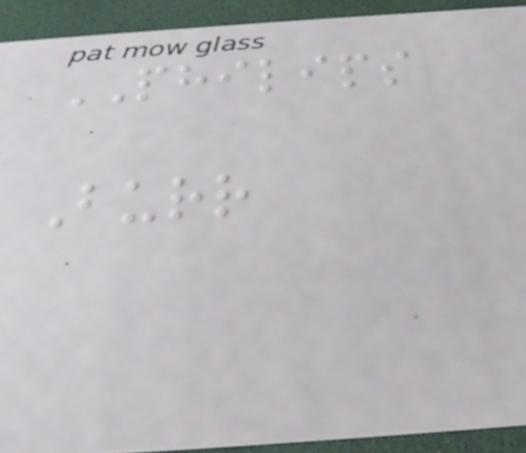PHILIPS
Burr
